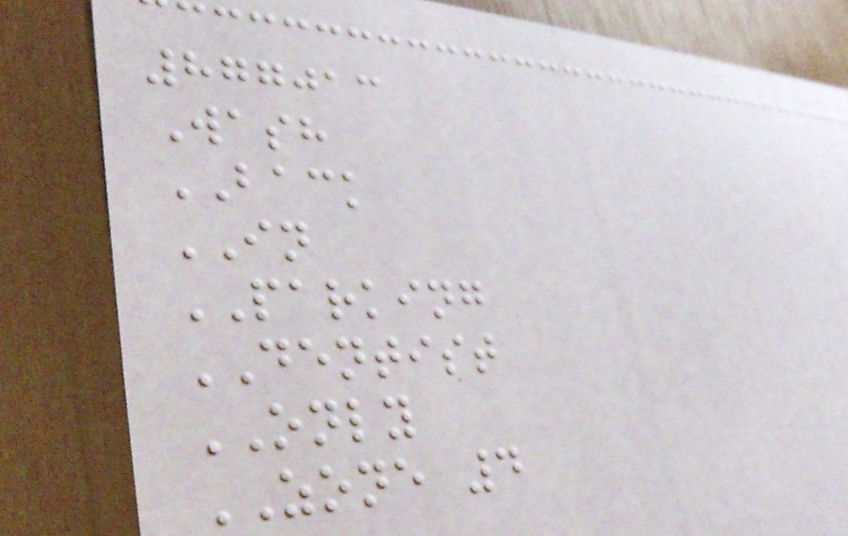877013
Wash
BACK
IN
PARKING
DENTIST
ONLY
ZONE 4
